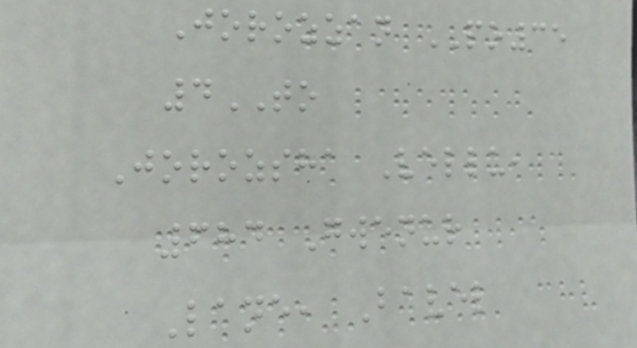Jorozzan PO35
4TO
Jorozsha Vellu,
684 Gwenur
Lane, Bavel
